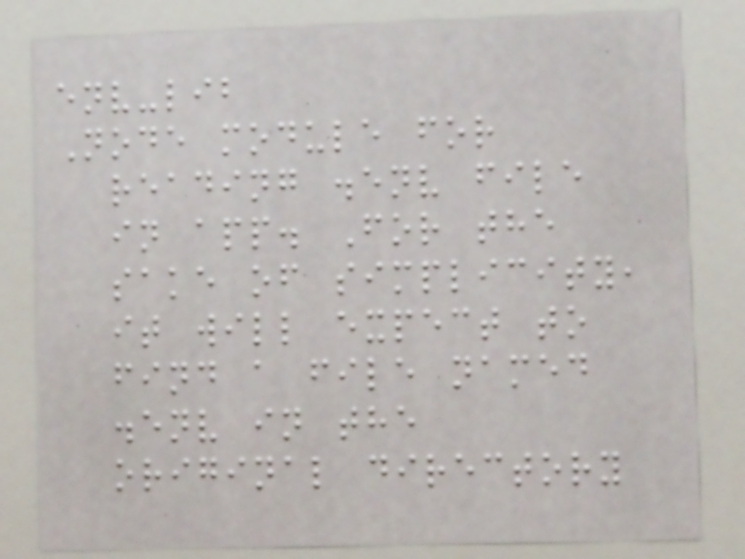env-lib
Node module for
reading .env file
in app. For the
sake of simplicity,
it will expect to
find a file named
.env in the
original directory
